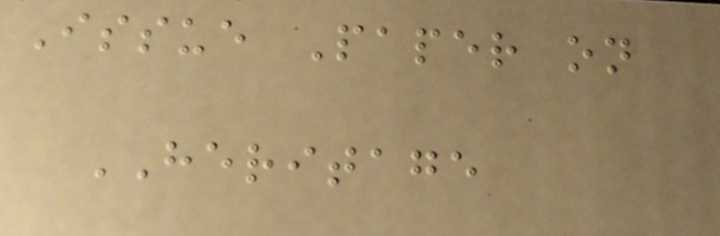Issue Paper on
HERITAGE
